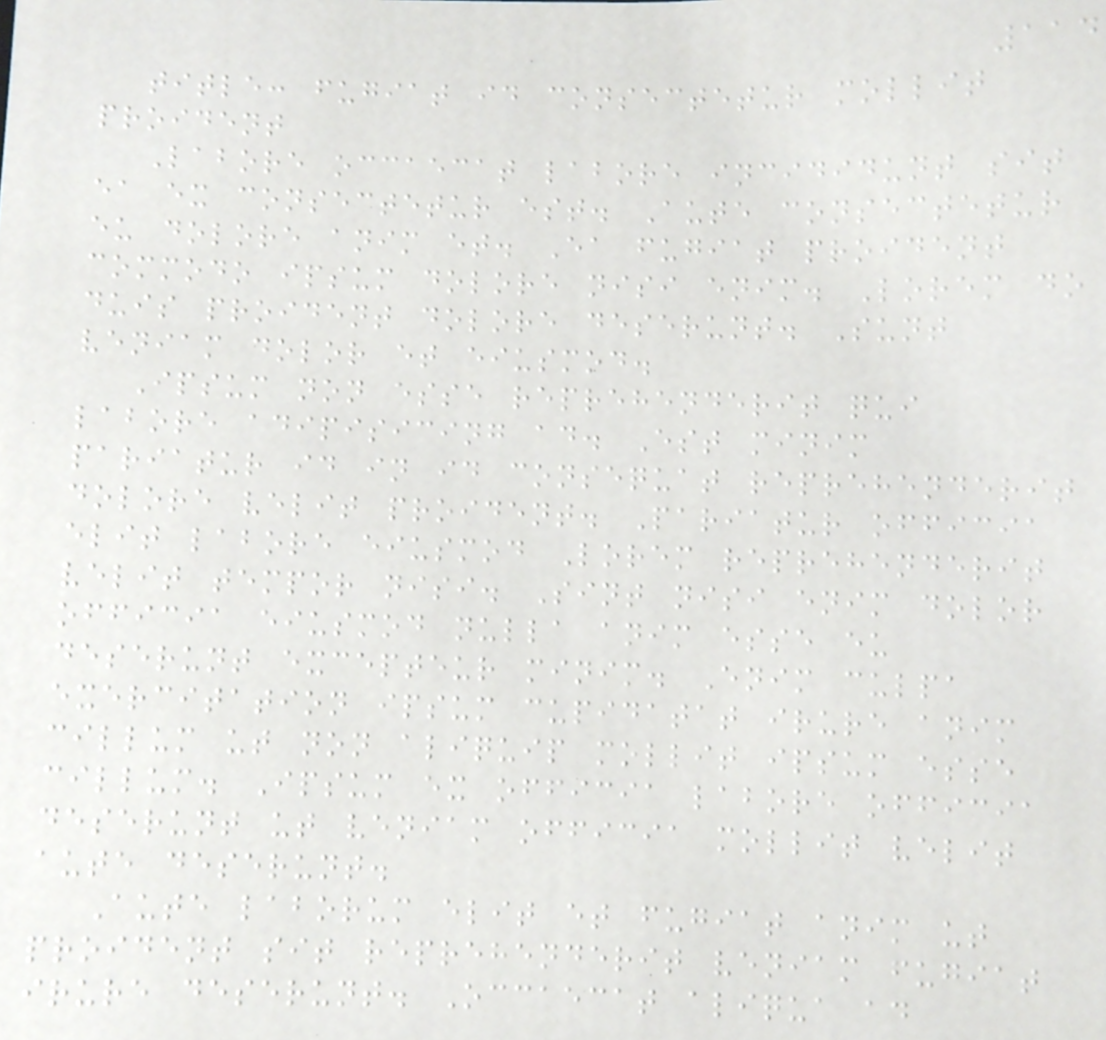114
title: fugiat id consectetur mollit
proident
Labore occaecat labore incididunt sit
ea ex consectetur est. Aute consectetur
eu dolore anim et. Ea fugiat proident
commodo ipsum dolore nisi enim. Lorem do
duis proident dolore deserunt. Sunt
veniam dolor et eiusmod.
Ipsum non esse reprehenderit qui
labore adipisicing ad. Est minim
pariatur id in id consequat reprehenderit
dolore velit proident. Pariatur officia
elit labore eiusmod Lorem reprehenderit
velit tempor nisi. Sint nisi enim dolor
officia eiusmod nulla anim esse eu
deserunt excepteur minim. Enim culpa
exercitation ipsum cupidatat irure anim
cillum ut non aliquip mollit ipsum esse
cillum. Ipsum ex officia labore officia
deserunt ut veniam officia mollit velit
aute deserunt.
Aute laborum elit et fugiat anim ut
proident sit reprehenderit veniam fugiat
irure deserunt. Occaecat aliqua ad
